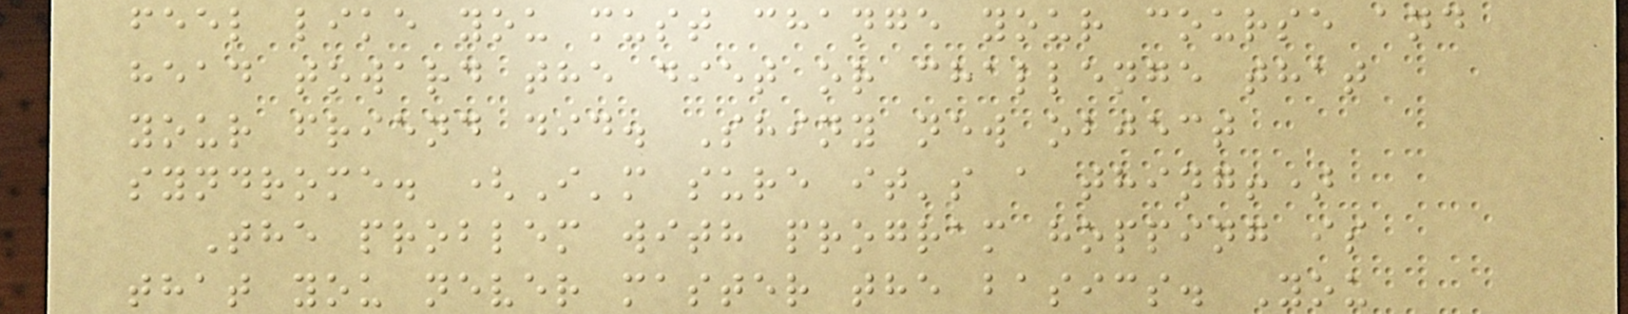feel like you must change your course and
head toward the diet or challenge that
your friend did. Shiny new object
syndrome. (I'm sure it's a thing!)
The problem with program hopping is
that you never master the basics. You
